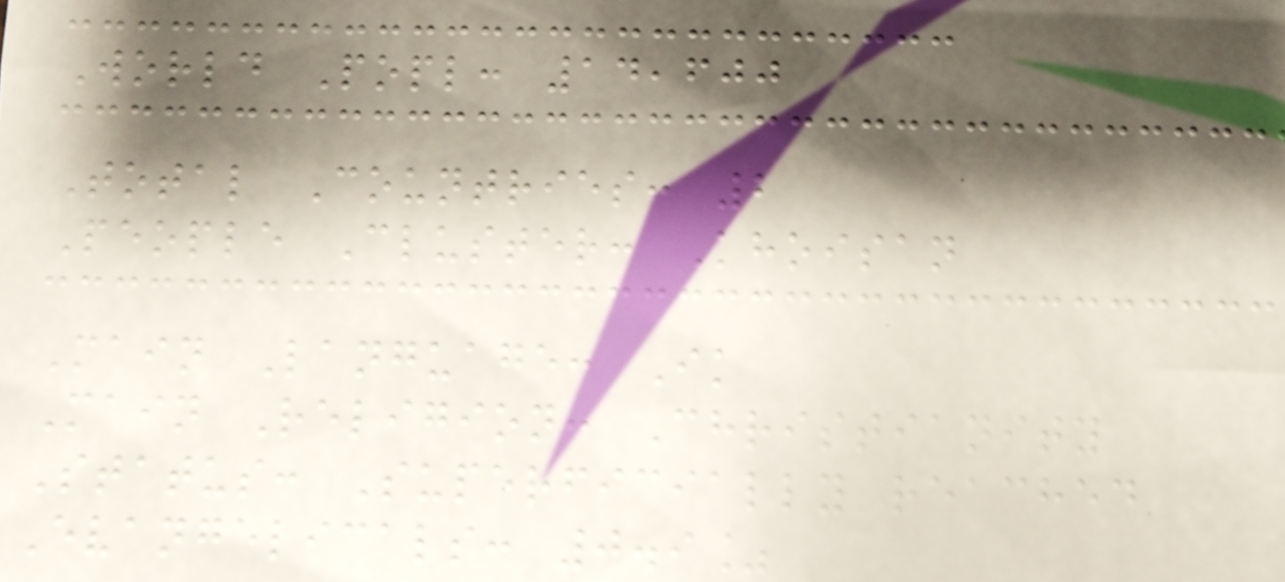World Popl: 14,600
Total Countries: 2
People Cluster: Khoisan
Main Language: Ik
Main Religion: Christianity
Status: Superficially reached
Evangelicals: 0.9%
